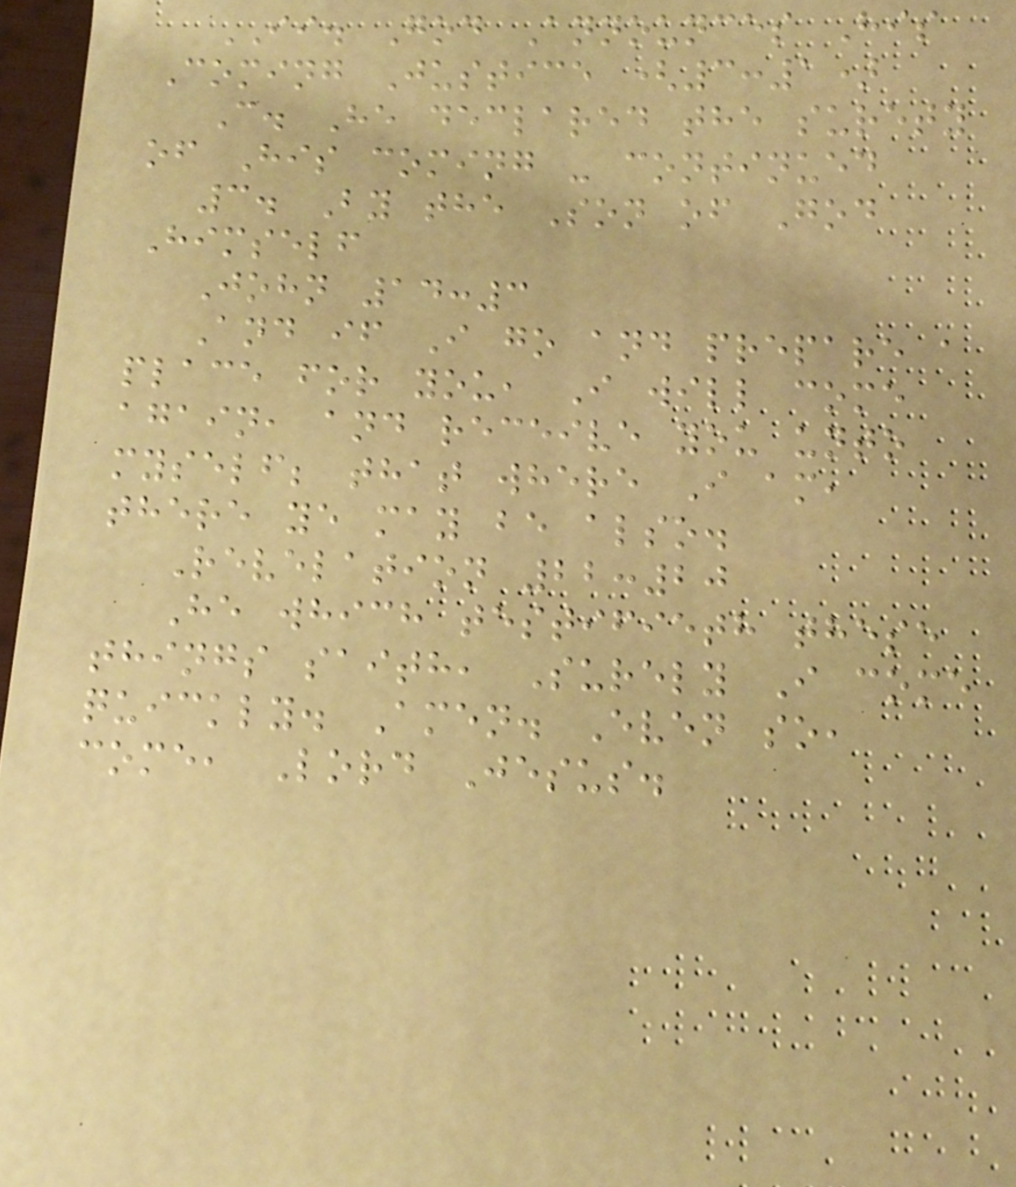II. God Announces His
Coming Justice (3:1)
C. He declared the surety
of His coming - continued
3. By the Son of God
Himself
John 14:3
And if I go and prepare a
place for you, I will come
again, and receive you unto
myself; that where I am,
there ye may be also.
Revelation 22:20
He which testifieth these
things saith, Surely I come
quickly. Amen. Even so,
come, Lord Jesus.
